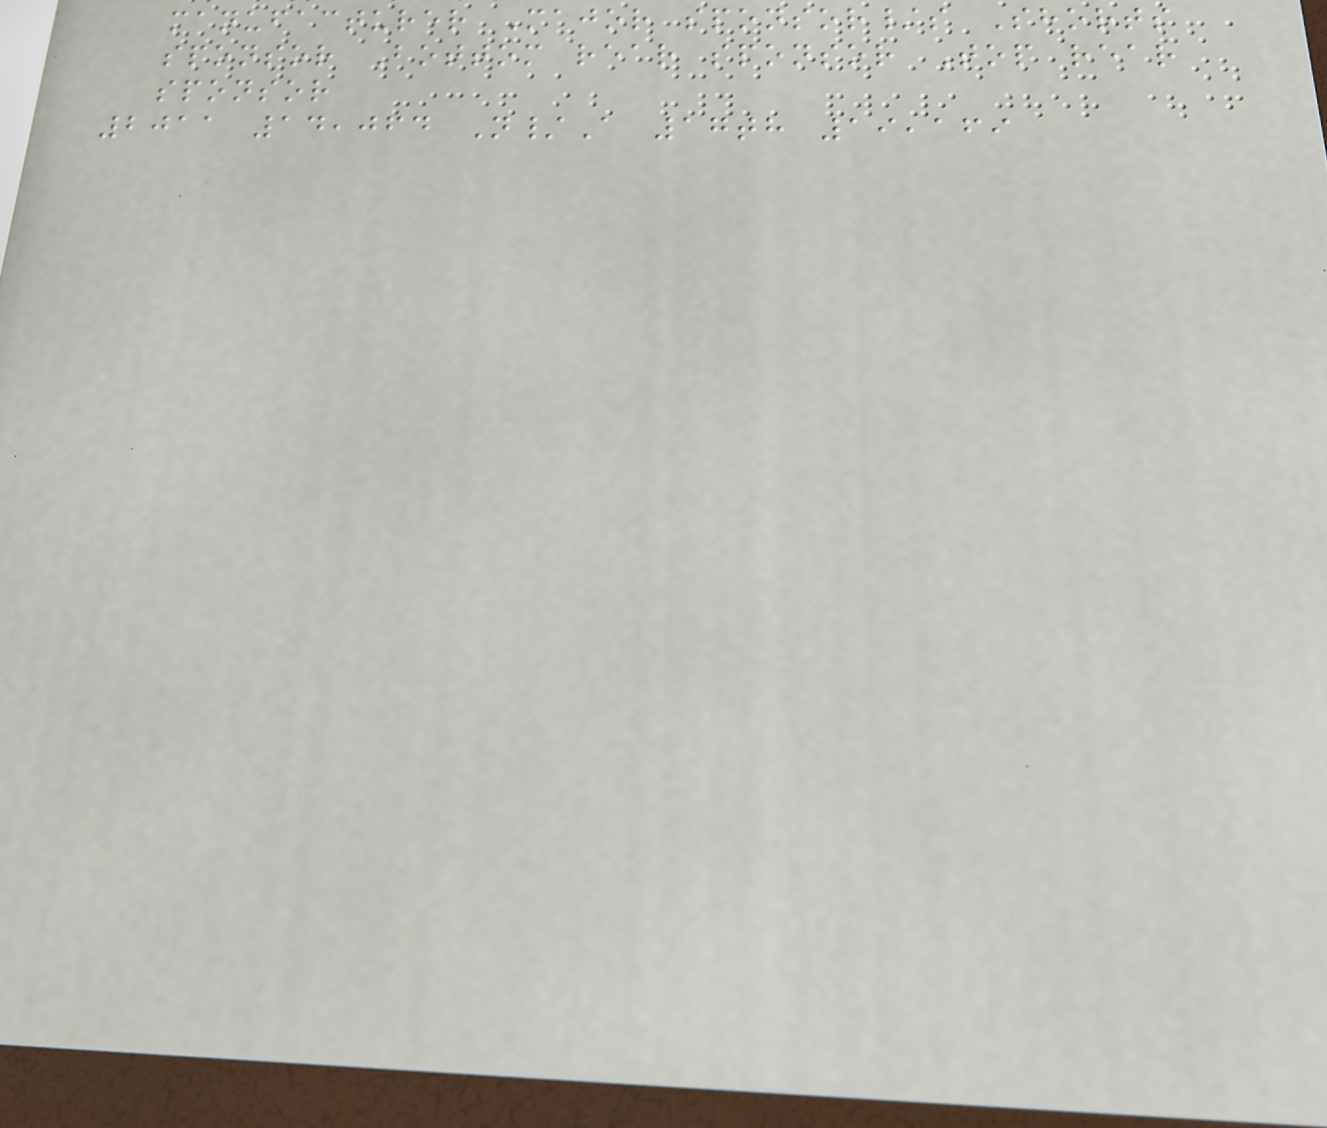manufacturer Major sponsor/s Shorts
sponsor Bottom rear sponsor Top rear
sponsor
2011 14,064 N/A 17th 19,169
